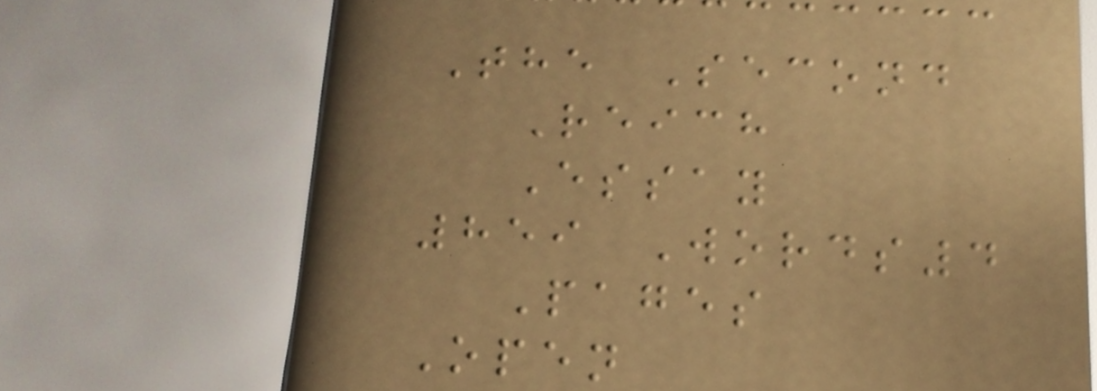The Second
Reich
Essay
859 Words4
Pages
Open
